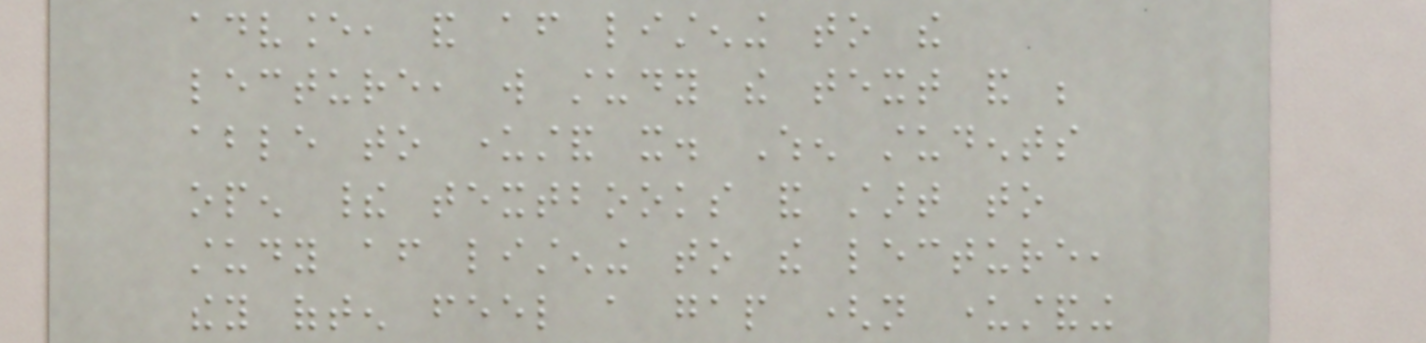advance, and after listening to the
lecture, will study the text and be
able to understand it. When students
open their textbooks and start to
study after listening to the lecture,
they often feel a gap (not understanding
